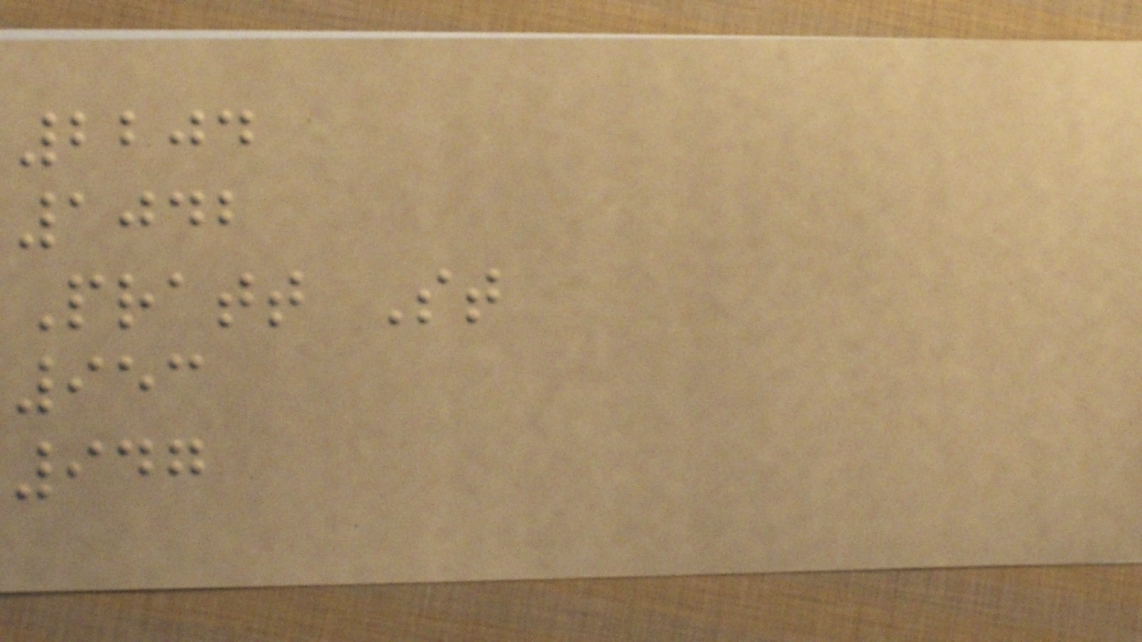2204
1042
Pratt St
953
947
